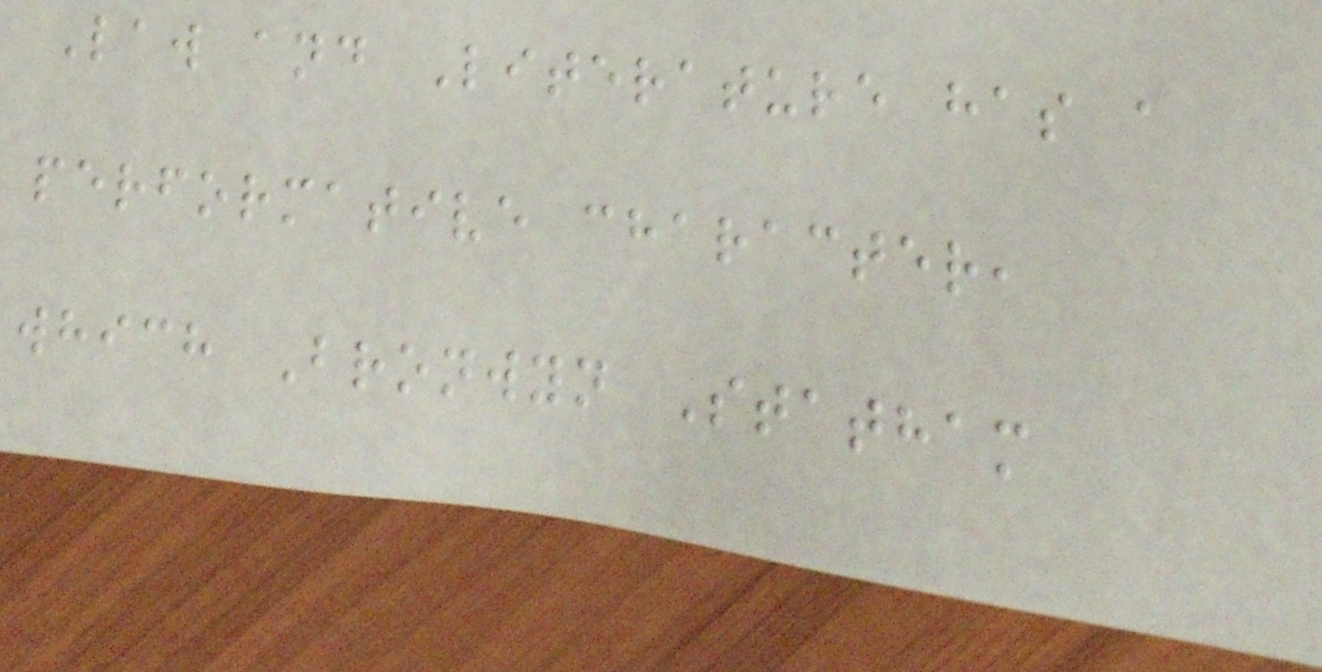Law and Literature has a
performative character,
which Bronwyn Statham
